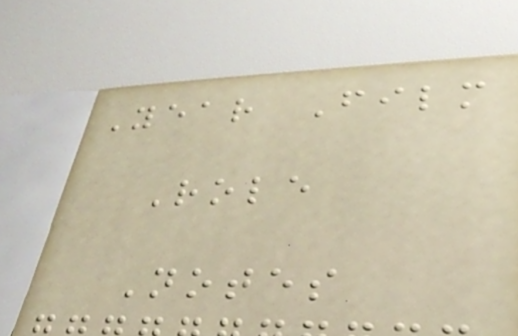Year Film
Role
Notes
